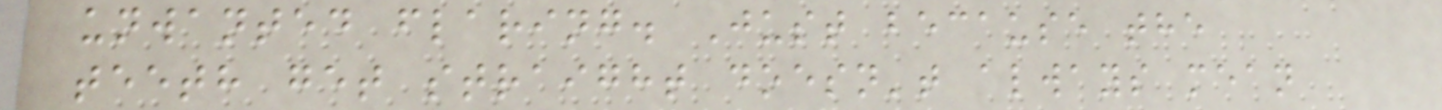unwanted flaring. Just because the
teeth get straight doesn't always mean
